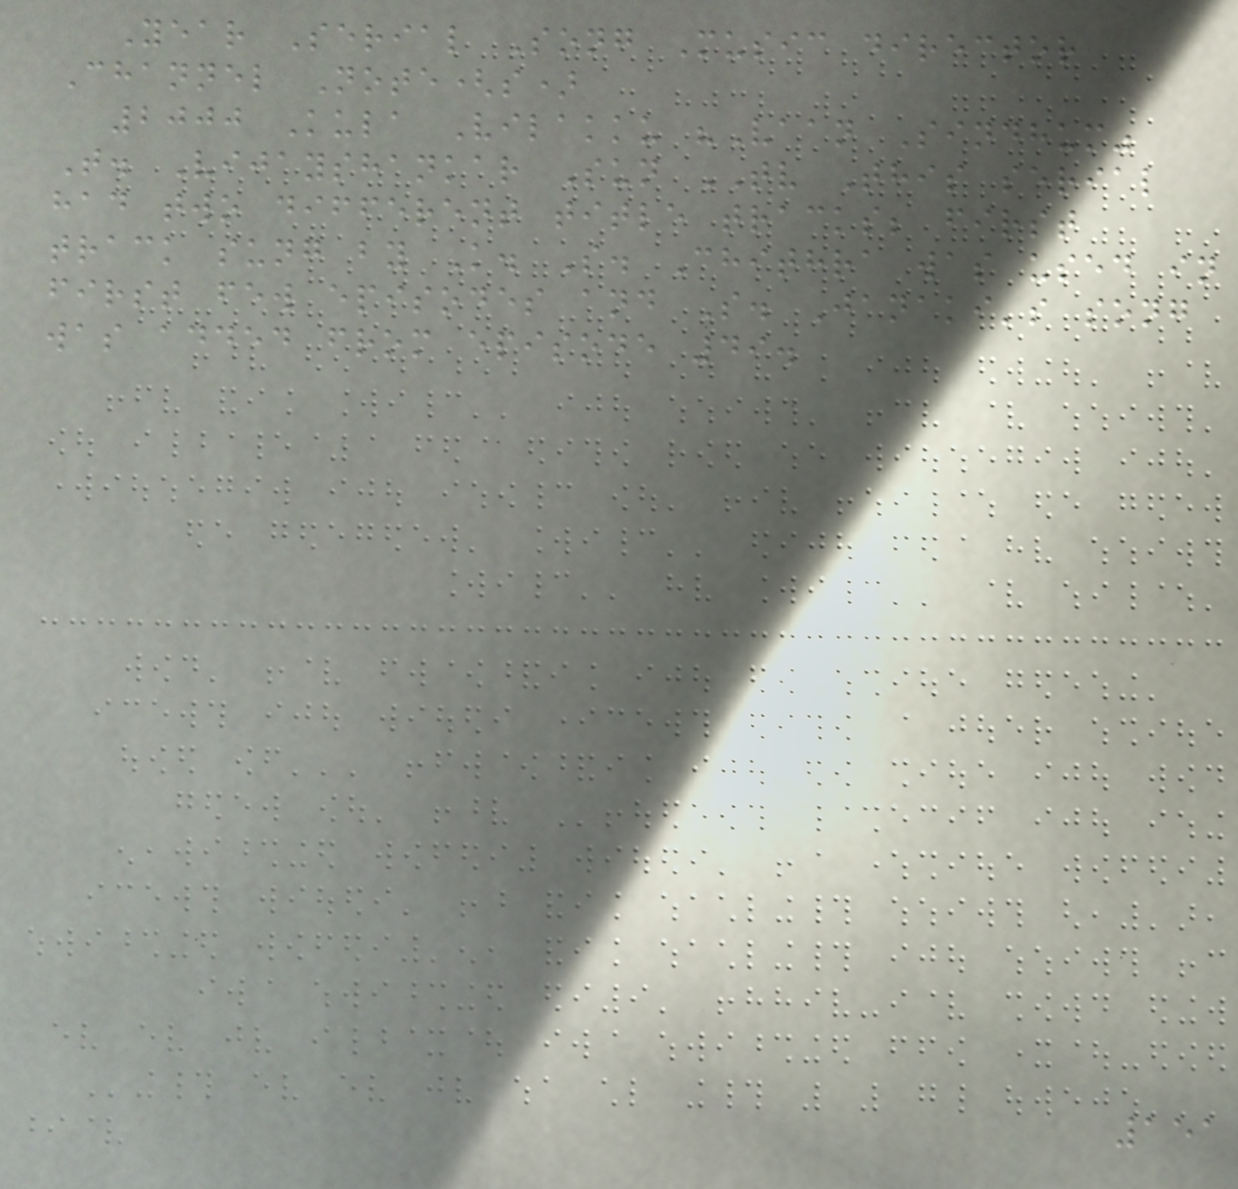Year Serial Song Music director
Channel Note(s)
2000 Kula Vilakku "Vaan Sindhum"
T. Vijayshankar Sun TV This serial
had two different title tracks; first
track sung by K. S. Chithra was used in
first few episodes and S. Janaki's song
was added from episode 49.
151
